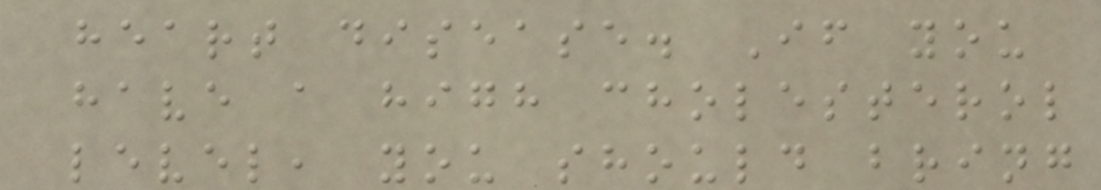heart disease. If you
have a high cholesterol
level, you should bring
